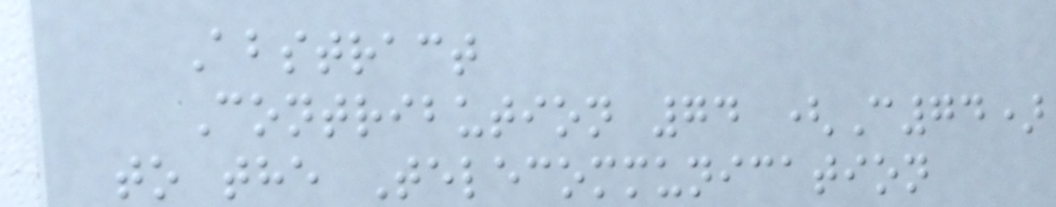Abstract
Contribution 74 (C74)
to the Telecommunication
